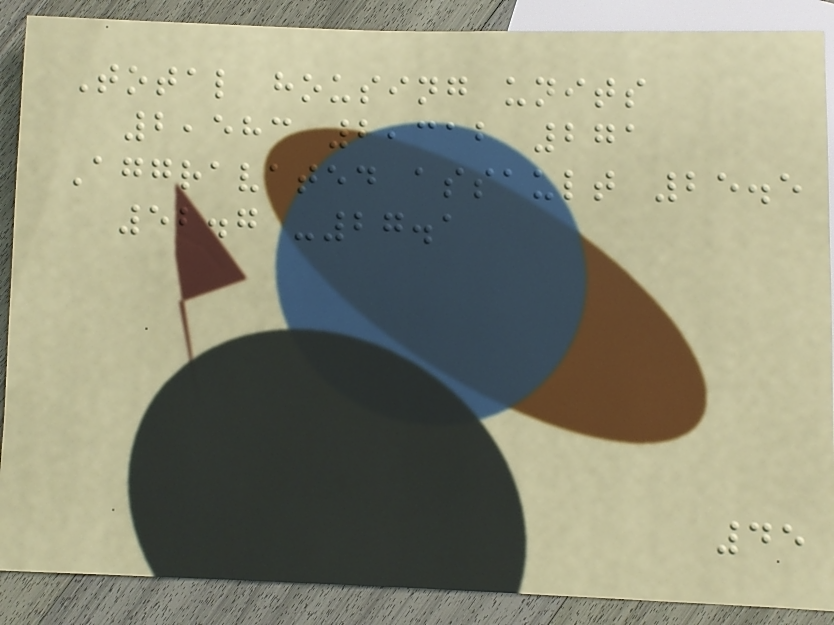Total housing units
2,583 2,312 271
Aggravated assault 25.5
52.7 -27.1
45
